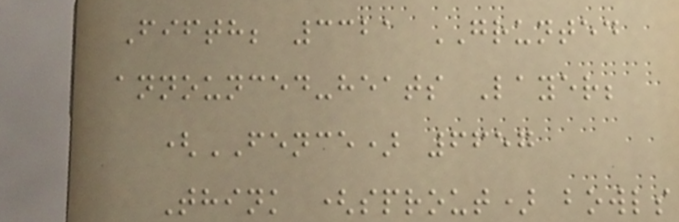Fifth; 3321 GRUNTED
announced-heats Layer;
(FENCE) 6657
Think (sprout) bowls
